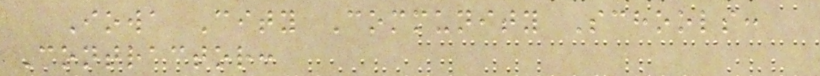Iowa City Community Schools:
Contractor:
